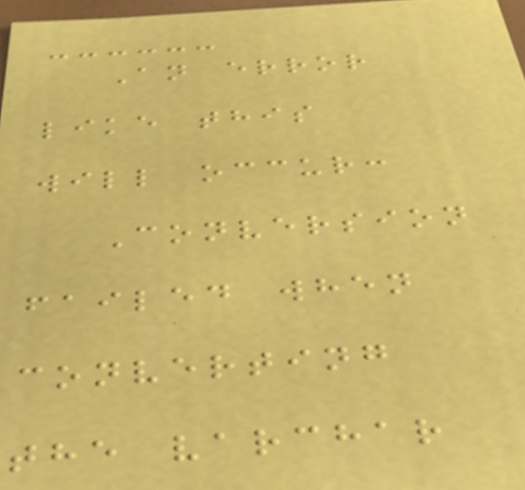An error
like this
will occur:
Conversion
failed when
converting
the varchar
